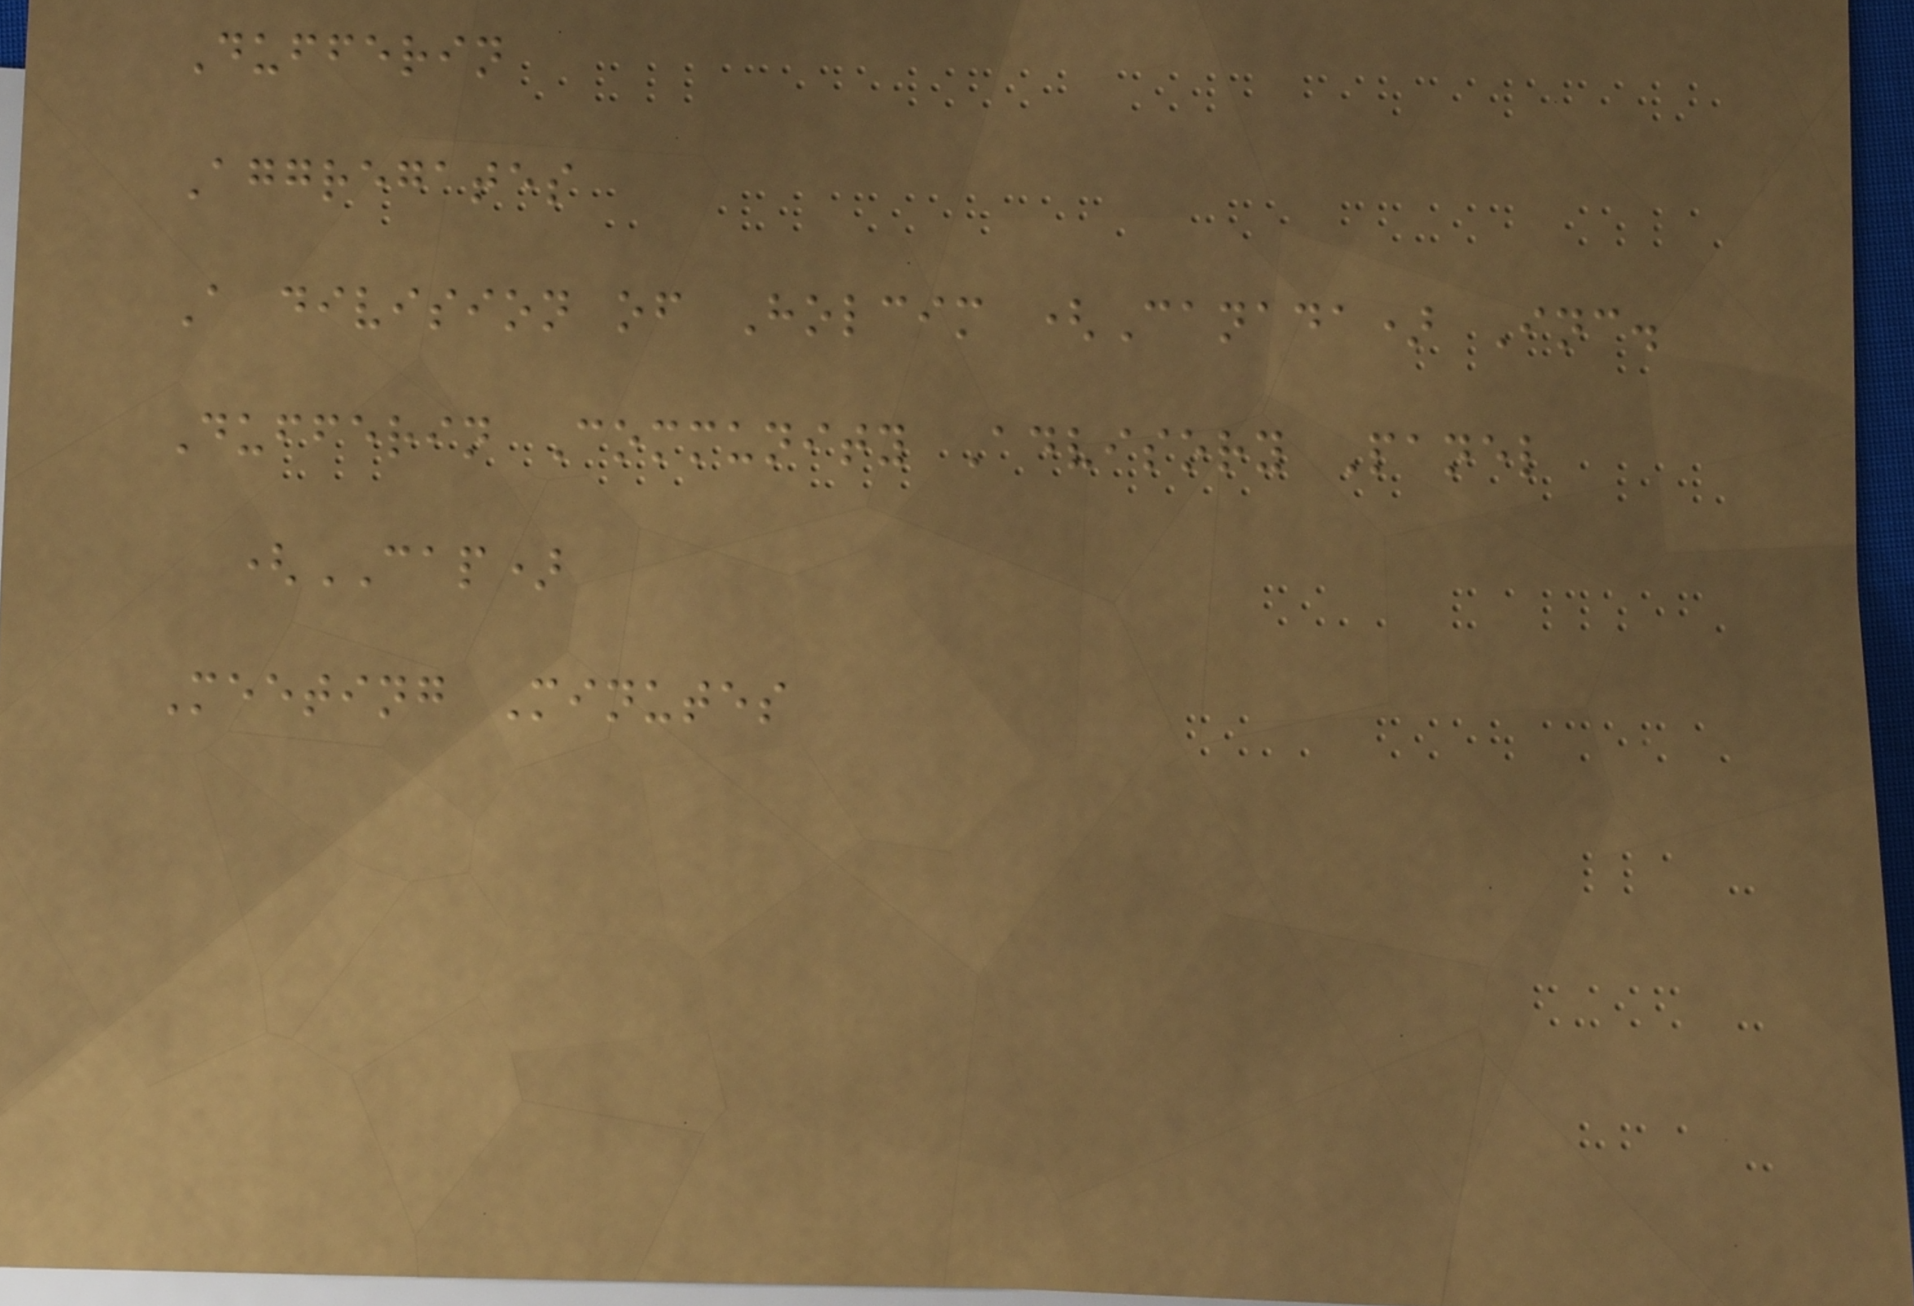Dufferin
Aggregates
A division of Holcim (Canada) Inc.
Dufferin Community Advisory Panel
(CAP)
Meeting Minutes
